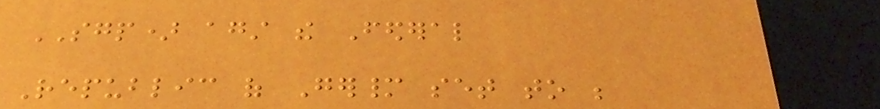SGP) against the Federal
Republic of Germany set to be
